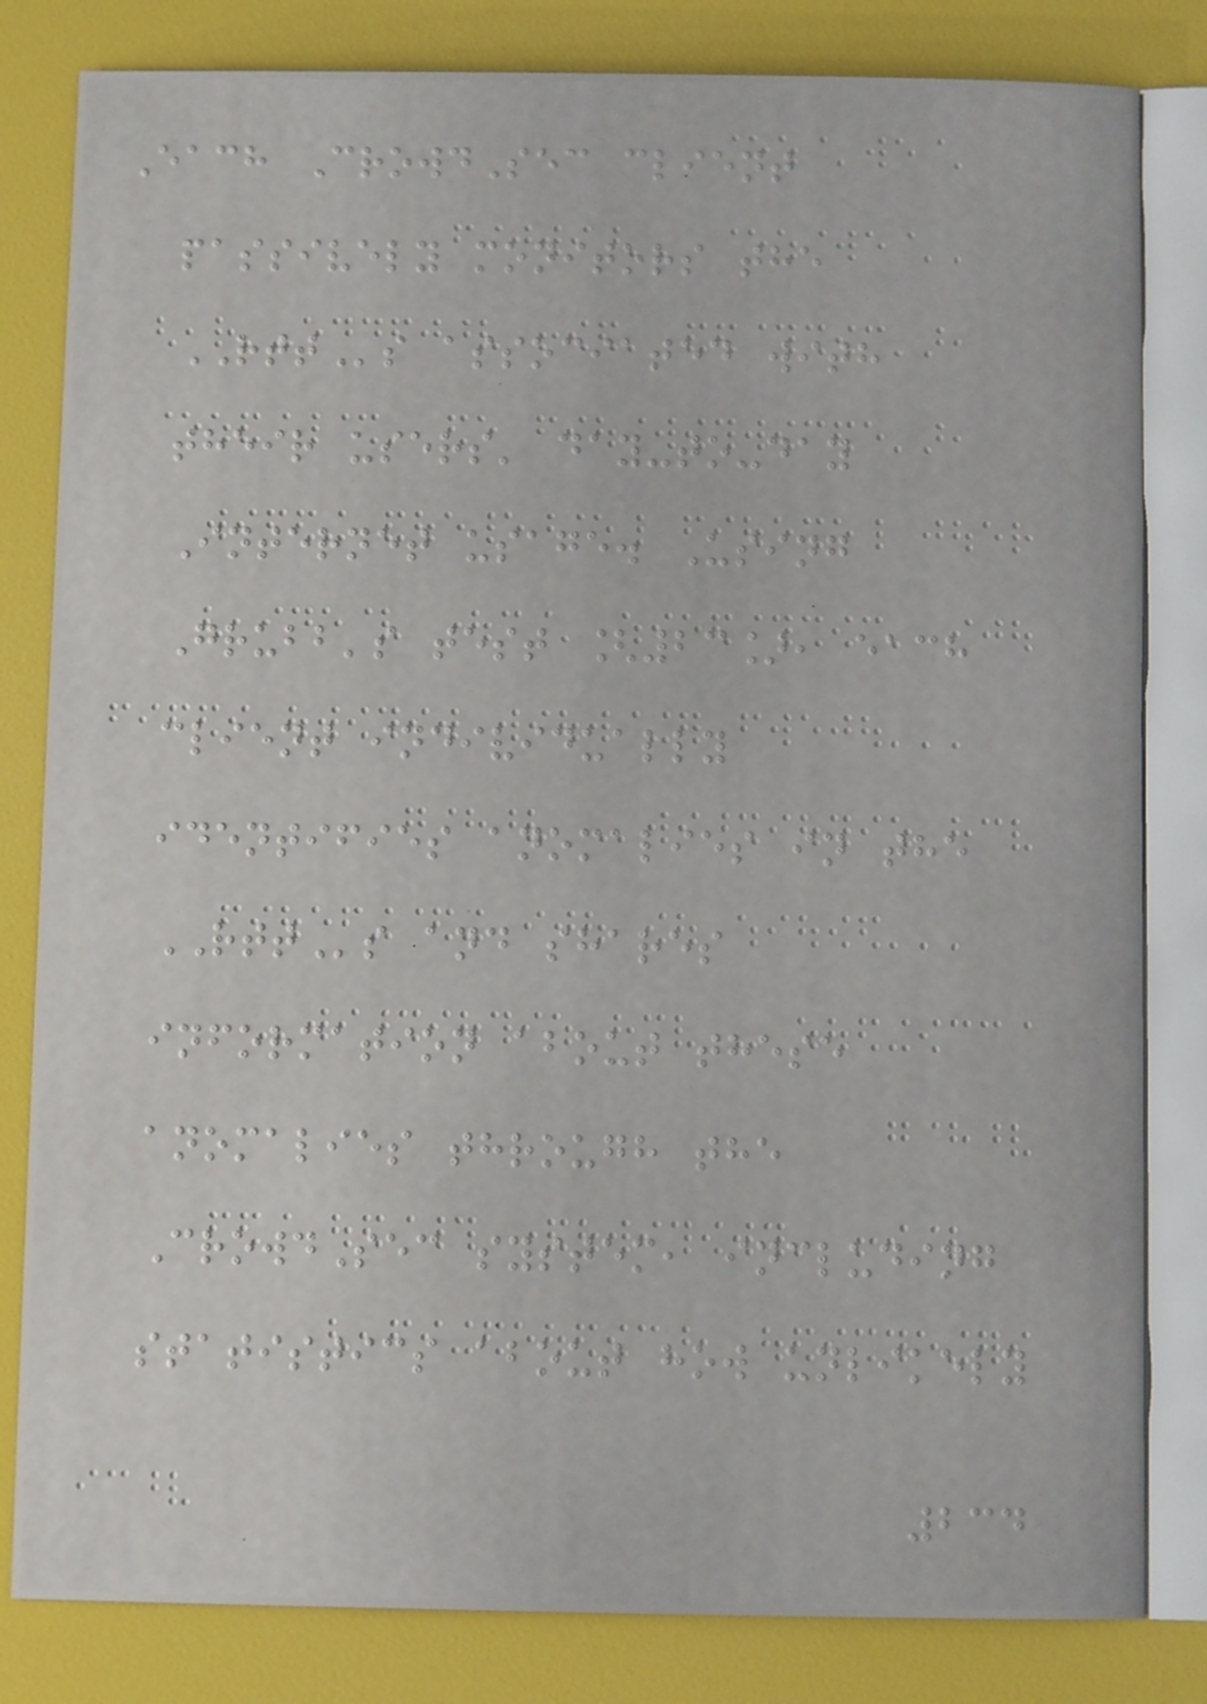Each CrowdSec client
passively monitors the
RTTs associated with
their users' day-to-day
Internet usage. Using
Grubb's test [23], each
client individually
identifies anomalies in the
RTTs and shares
information about these
anomalies through the
CrowdSec system, including
statistics about how unlikely
234
